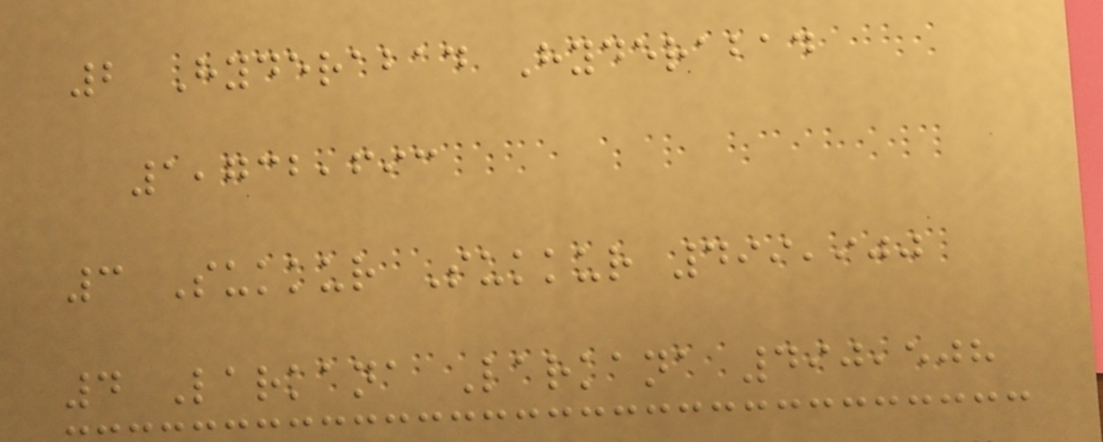2 Hyderabad Hyderabad
1,732,693
3 Sukkur Sukkur 499,900
4 Larkana Larkana 490,508
